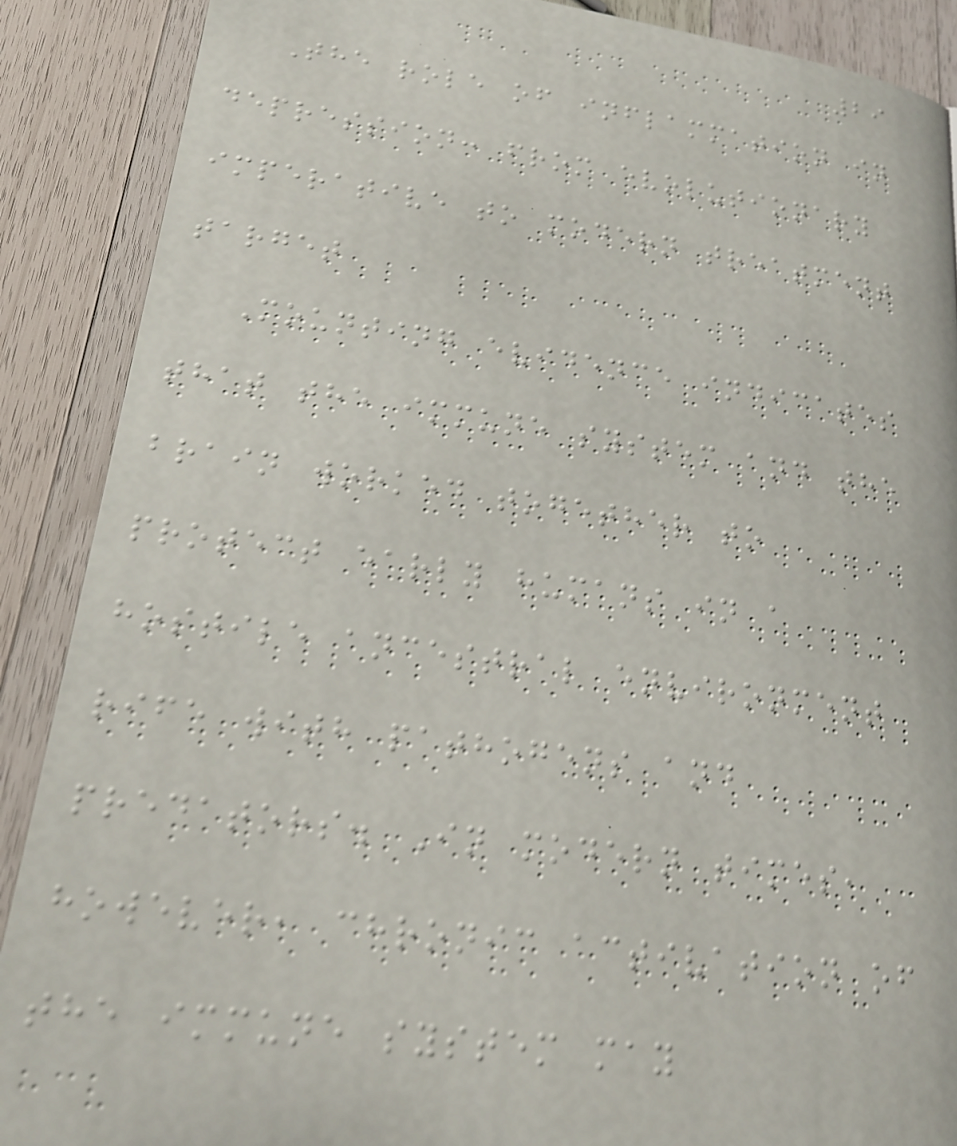29
The role of inflammation in
depression: from evolutionary
imperative to modern treatment
target
Mounting evidence indicates
that the immune system and the
brain worked together to
protect early humans in a
hostile ancestral environment
rife with pathogens and
predators. In modern times,
however, chronic activation of
the immune system may
